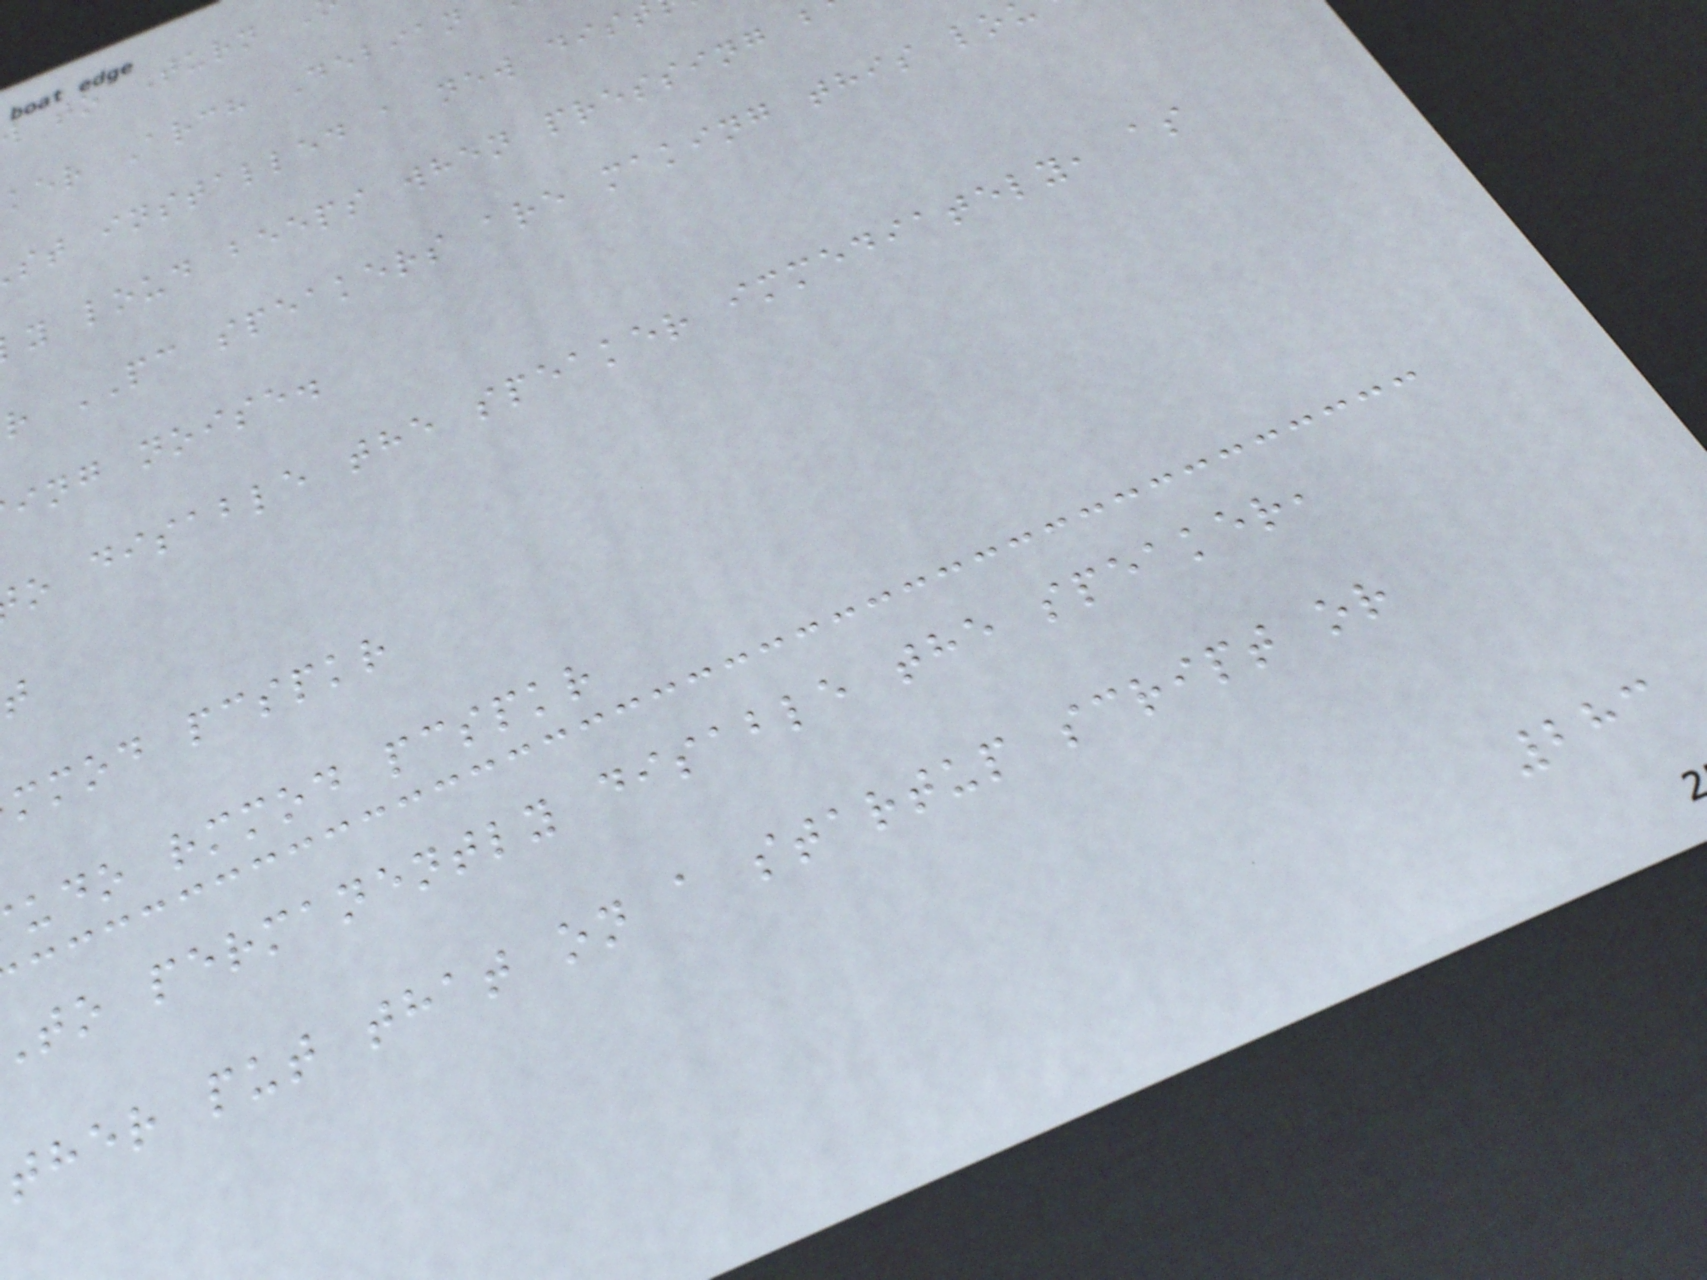ker Arch Debian
st installed a new dist
y loud beeps when pressing b
r PC speakers are making this lo
ing noise.
o disable the speaker immediately, as
mmod pcspkr
udo rmmod pcspkr
to permanently disable the speaker,
ther put that on a startup script or
283
